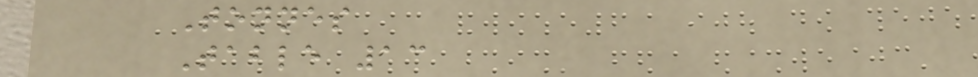Tonnes
Table 13
